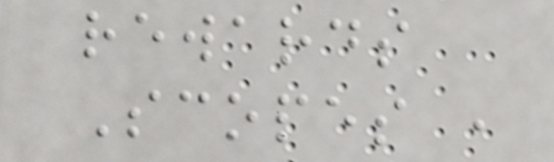rewards
Scopes ,
